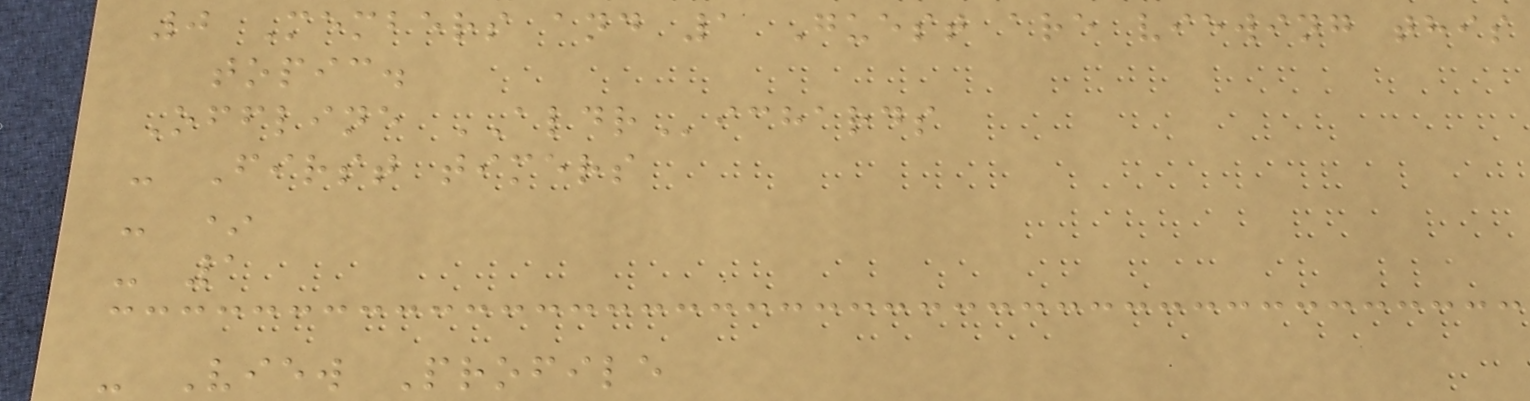0 Members and 1 Guest are viewing this
topic.
Offline ALDRichards
- First timers
- *
- 1
- View Profile
